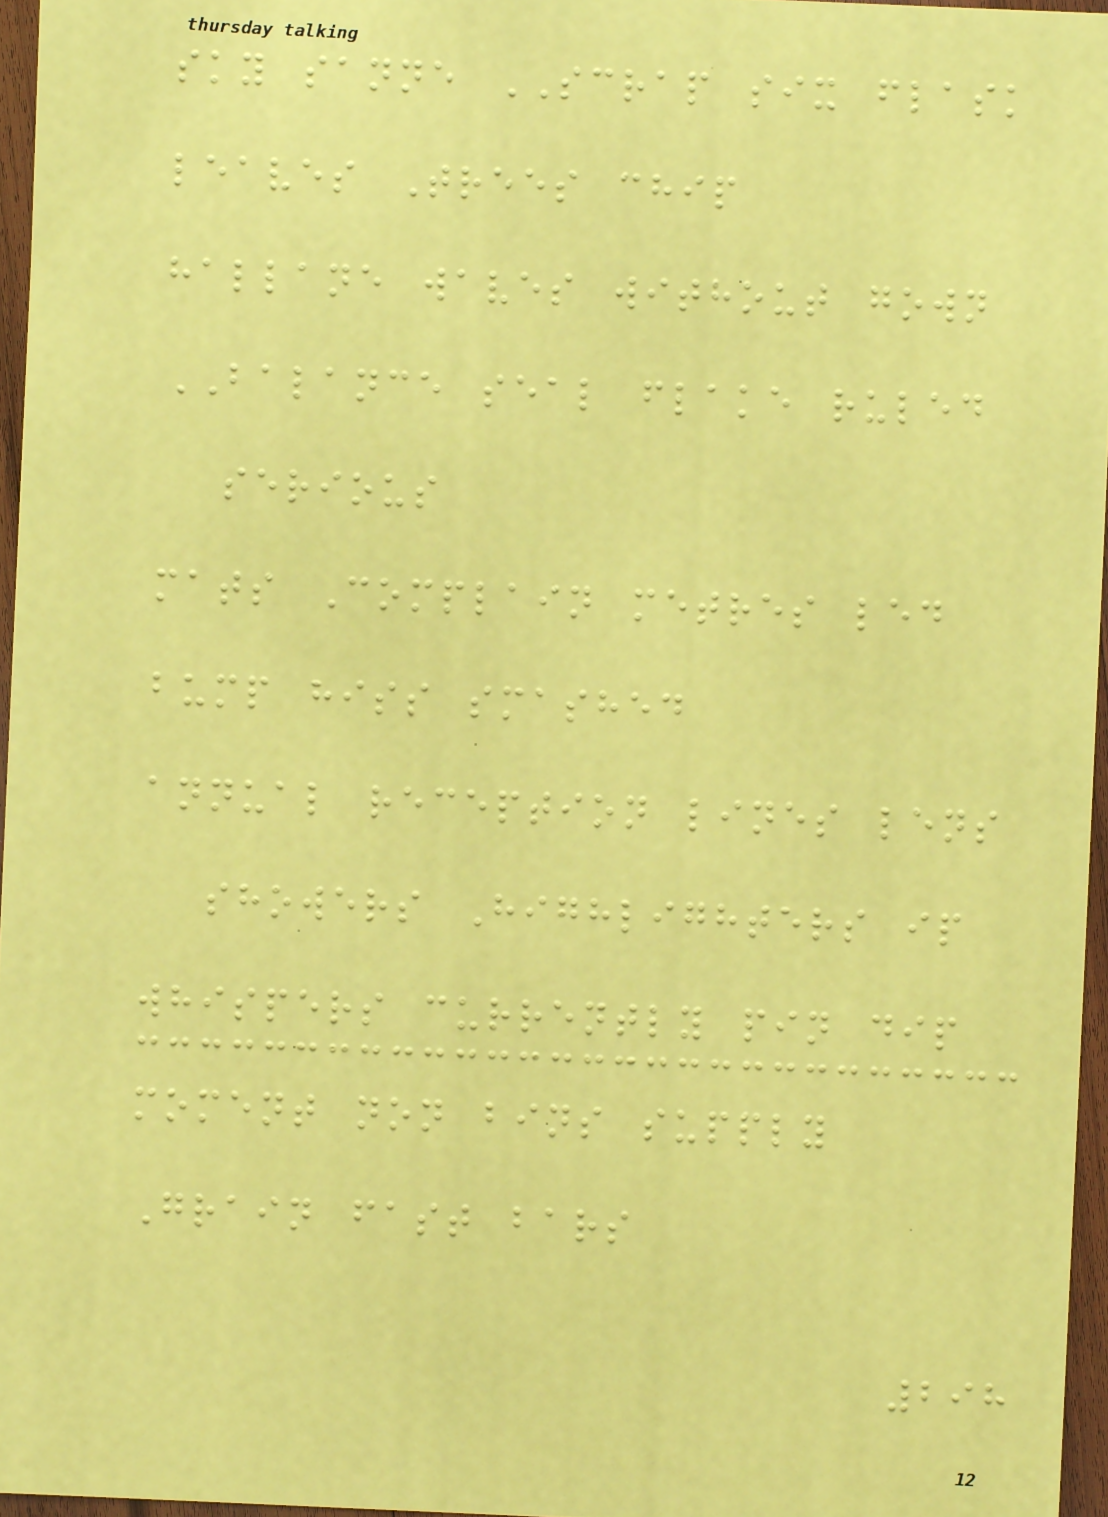sky sanne SCRAP six flask
leaves Trees chip
hallane waves without gown
BALANCE seal flake ruled
serious
mats Complain metres led
bump hiss smashed
annual reception lines lens
showers Highlighters ip
whispers currently pin dip
moment non bins supply
Grain fast bars
298
